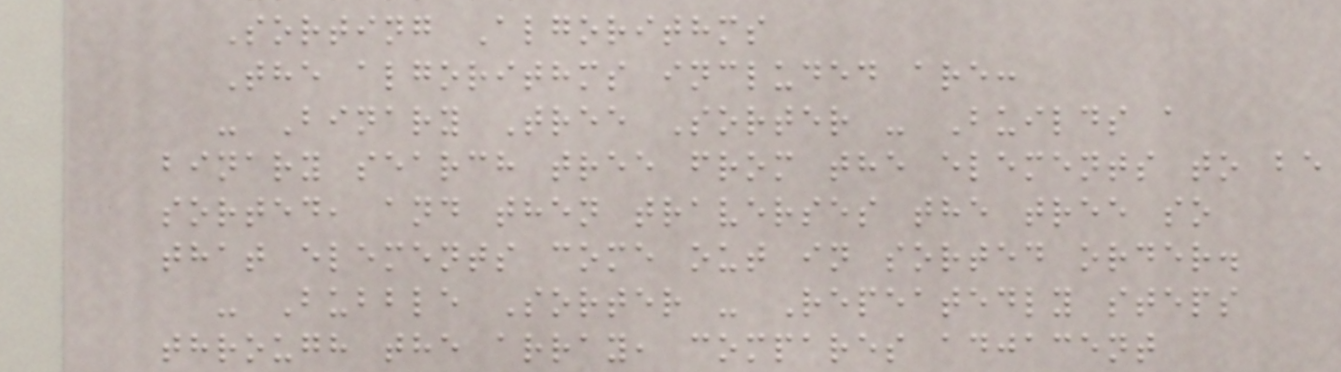Sorting Algorithms
The algorithms included are:
- Binary Tree Sorter - Builds a
binary search tree from the elements to be
sorted, and then traverses the tree so
that elements come out in sorted order.
- Bubble Sorter - Repeatedly steps
through the array, compares adjacent
